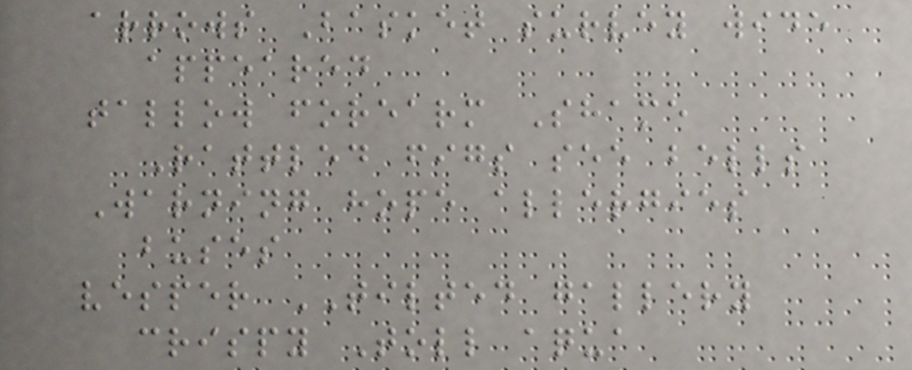arrows Basket survey wide
appeared
tallow forearm Shame
Rattled figs see bells
Warning hope allergies
buses
vesper TILTED gallery
crispy Toll aqua
